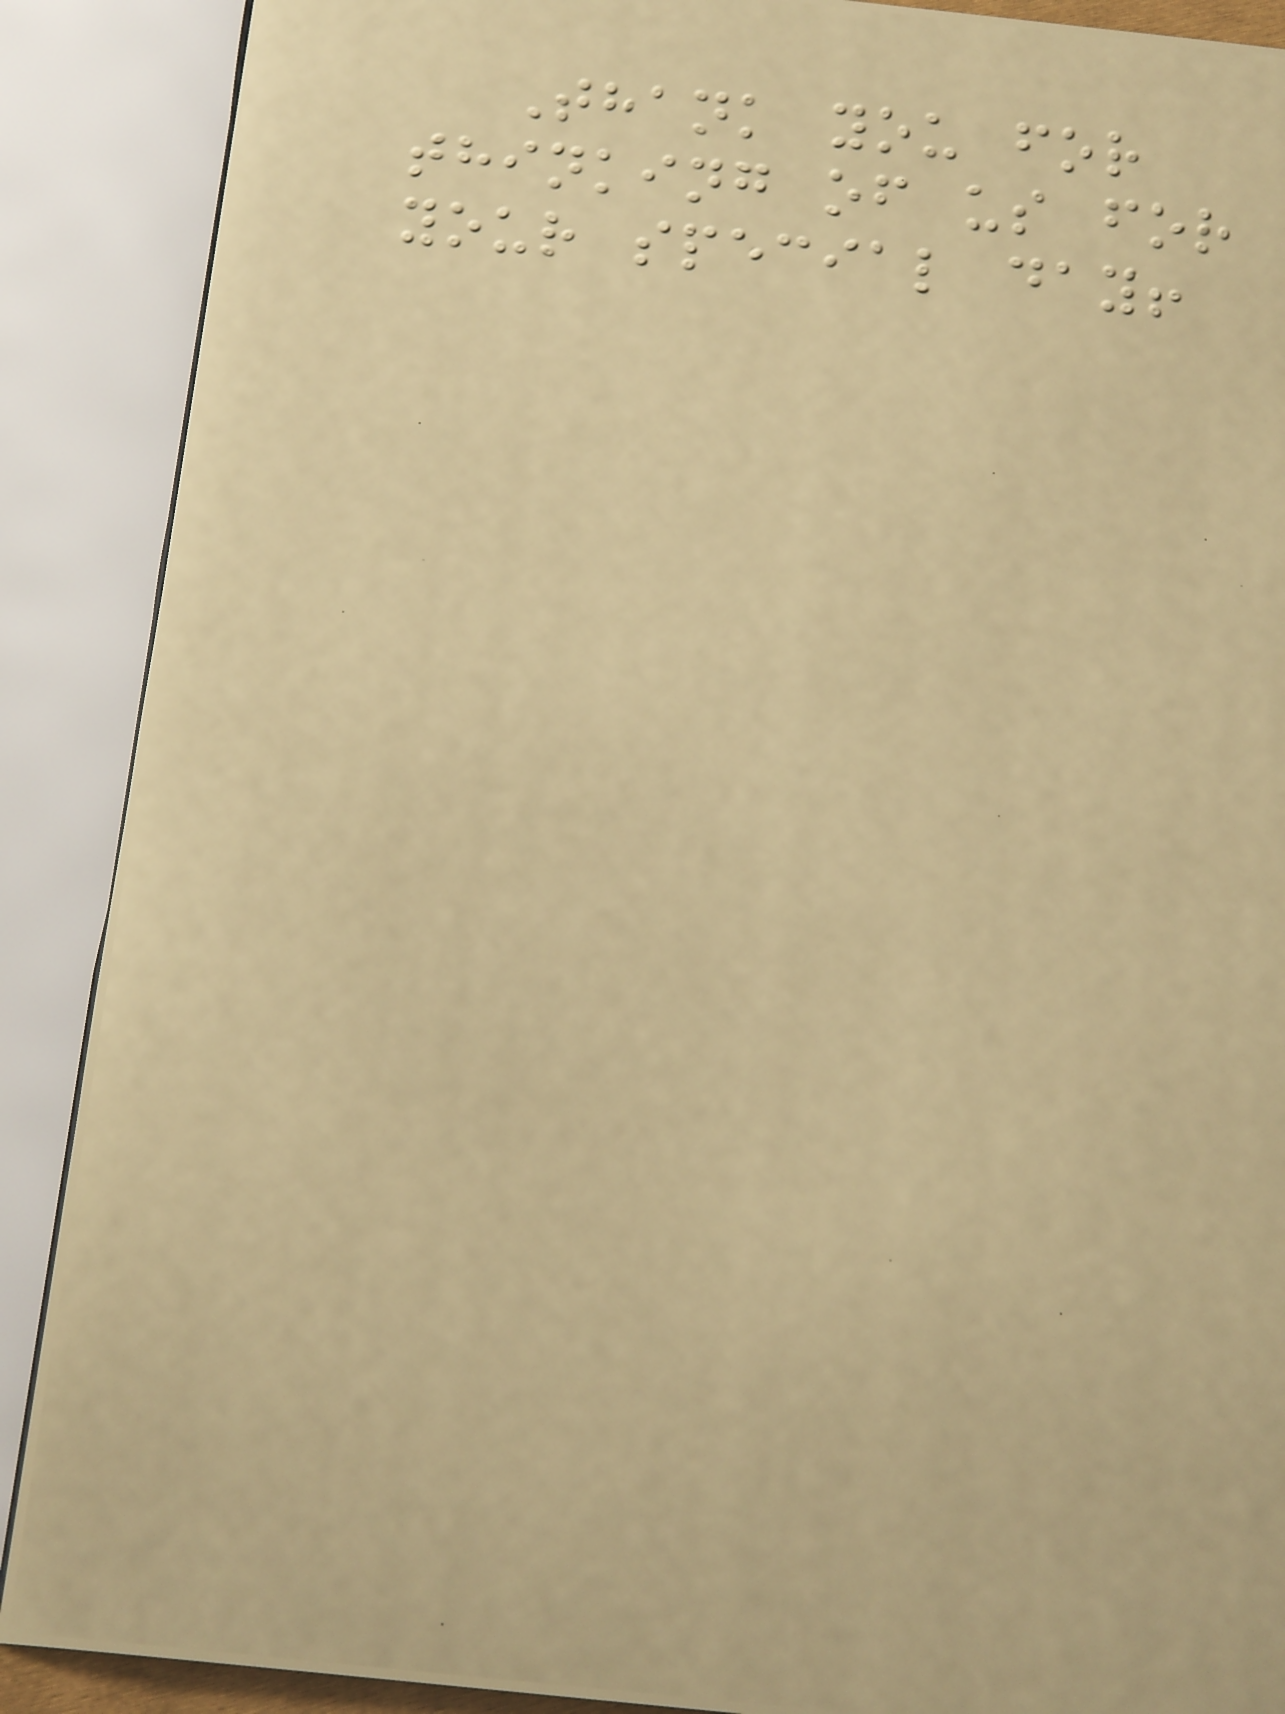Thank you for
thinking of us for
your special day!
